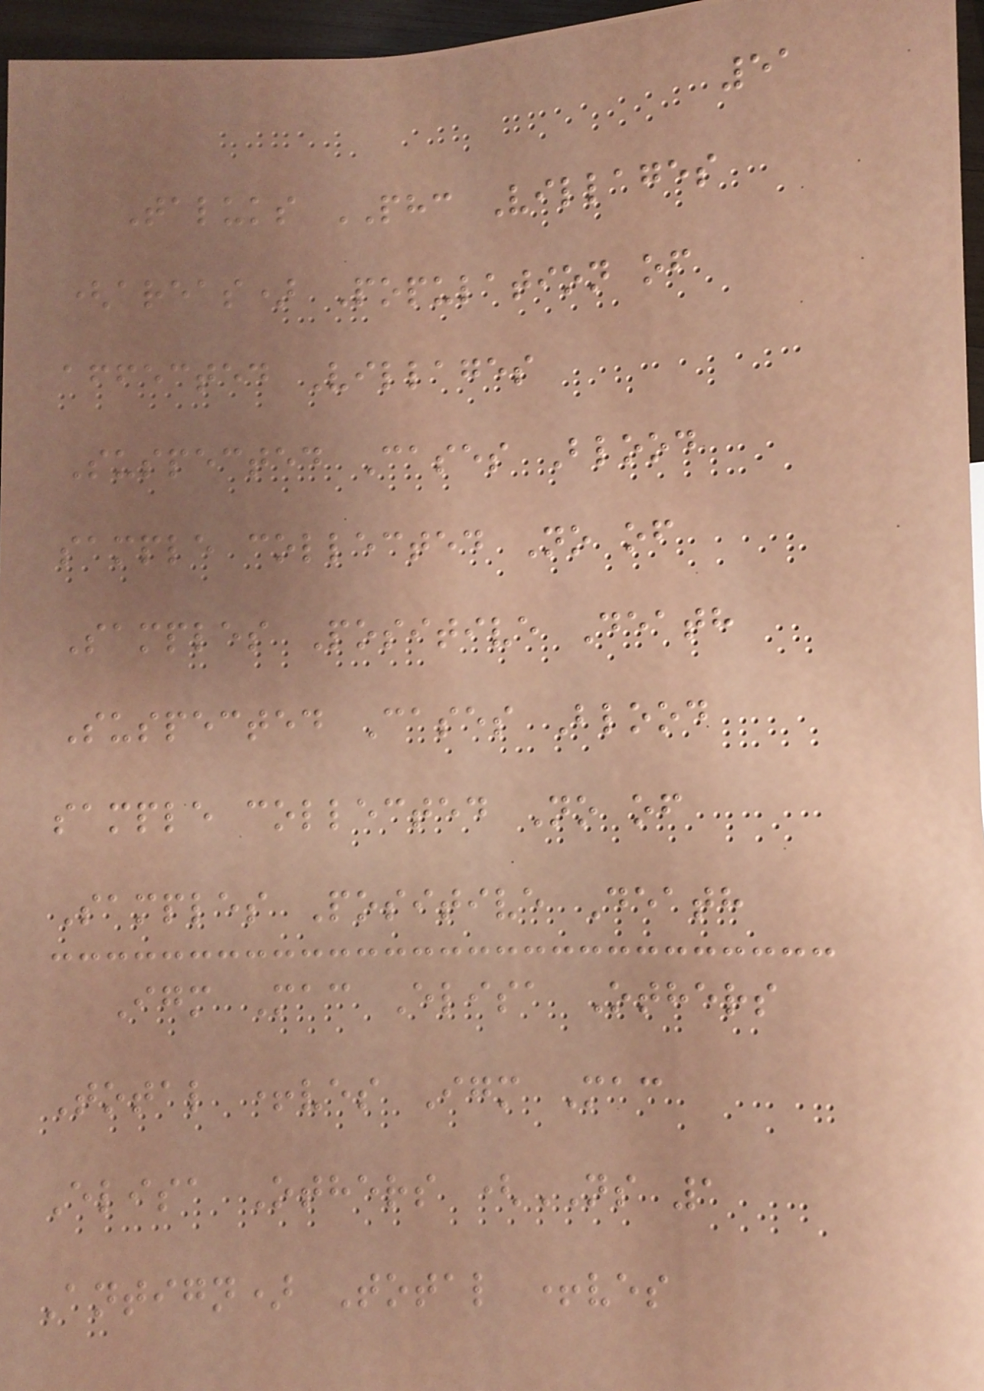51
Taluks PHC Villages
(areas) Population of
affected Villages
Suspected Cases Blood
sample collected No of
Samples Positive Death
Suspected Cases Blood
sample collected No of
Samples Positive Death
Igm Mac Elisa Others
Total +ves Igm Mac
Elisa Others (NS 1
Antign) Total +ves
